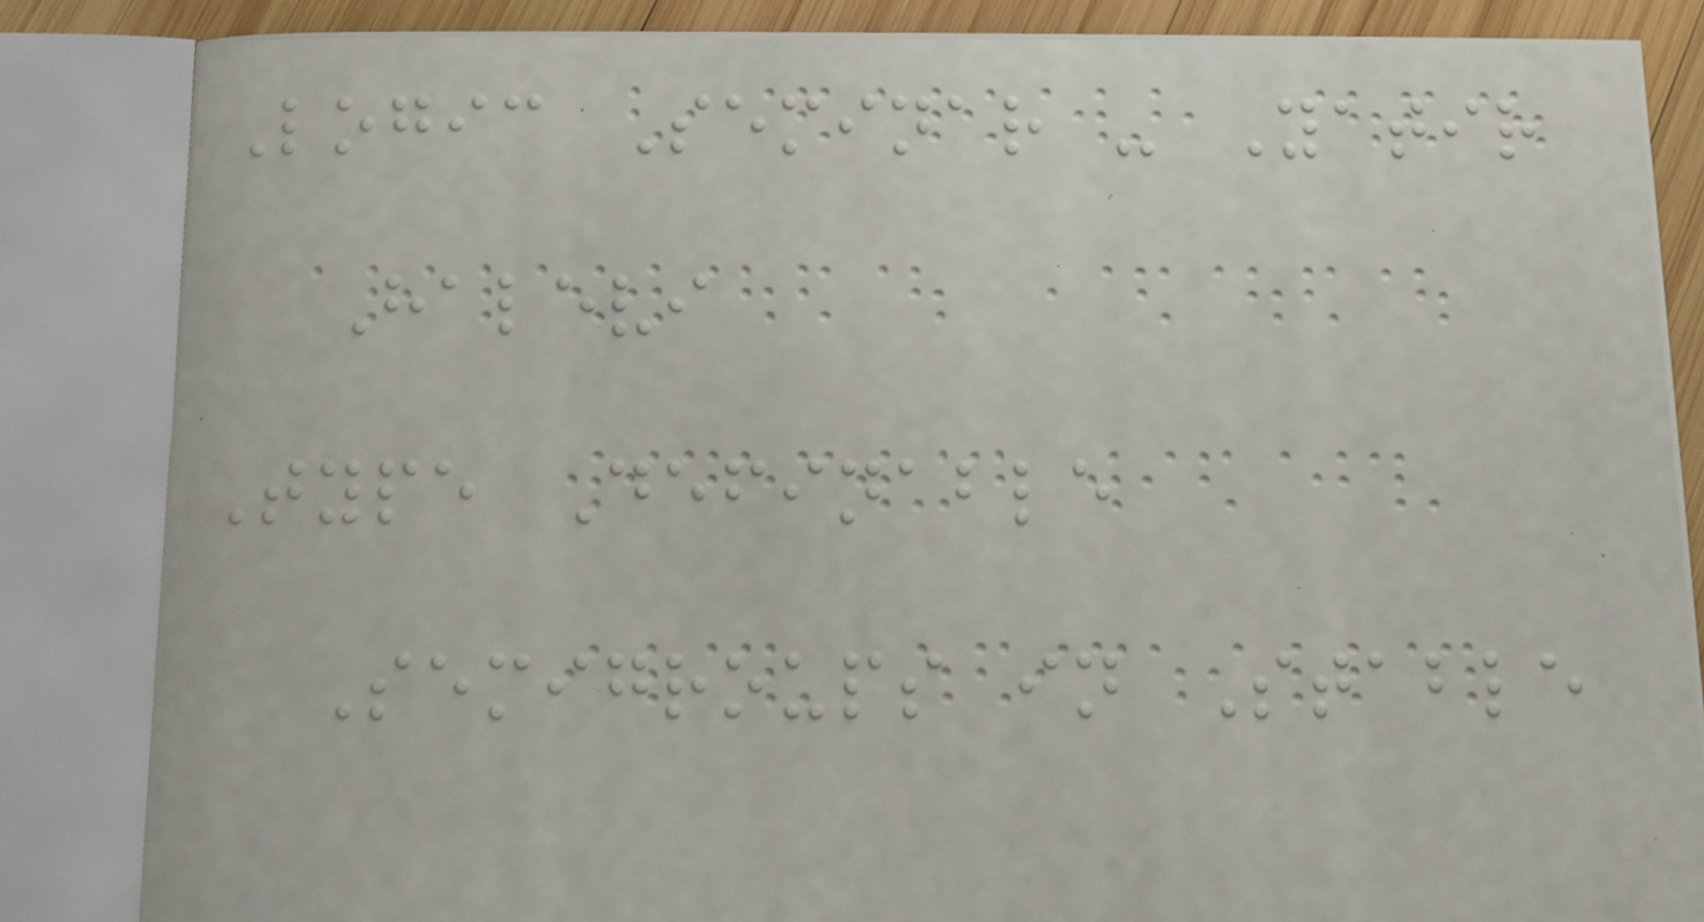Logic Seminar - Yatir
Halevi
Type Definable
Semigroups in Stable
